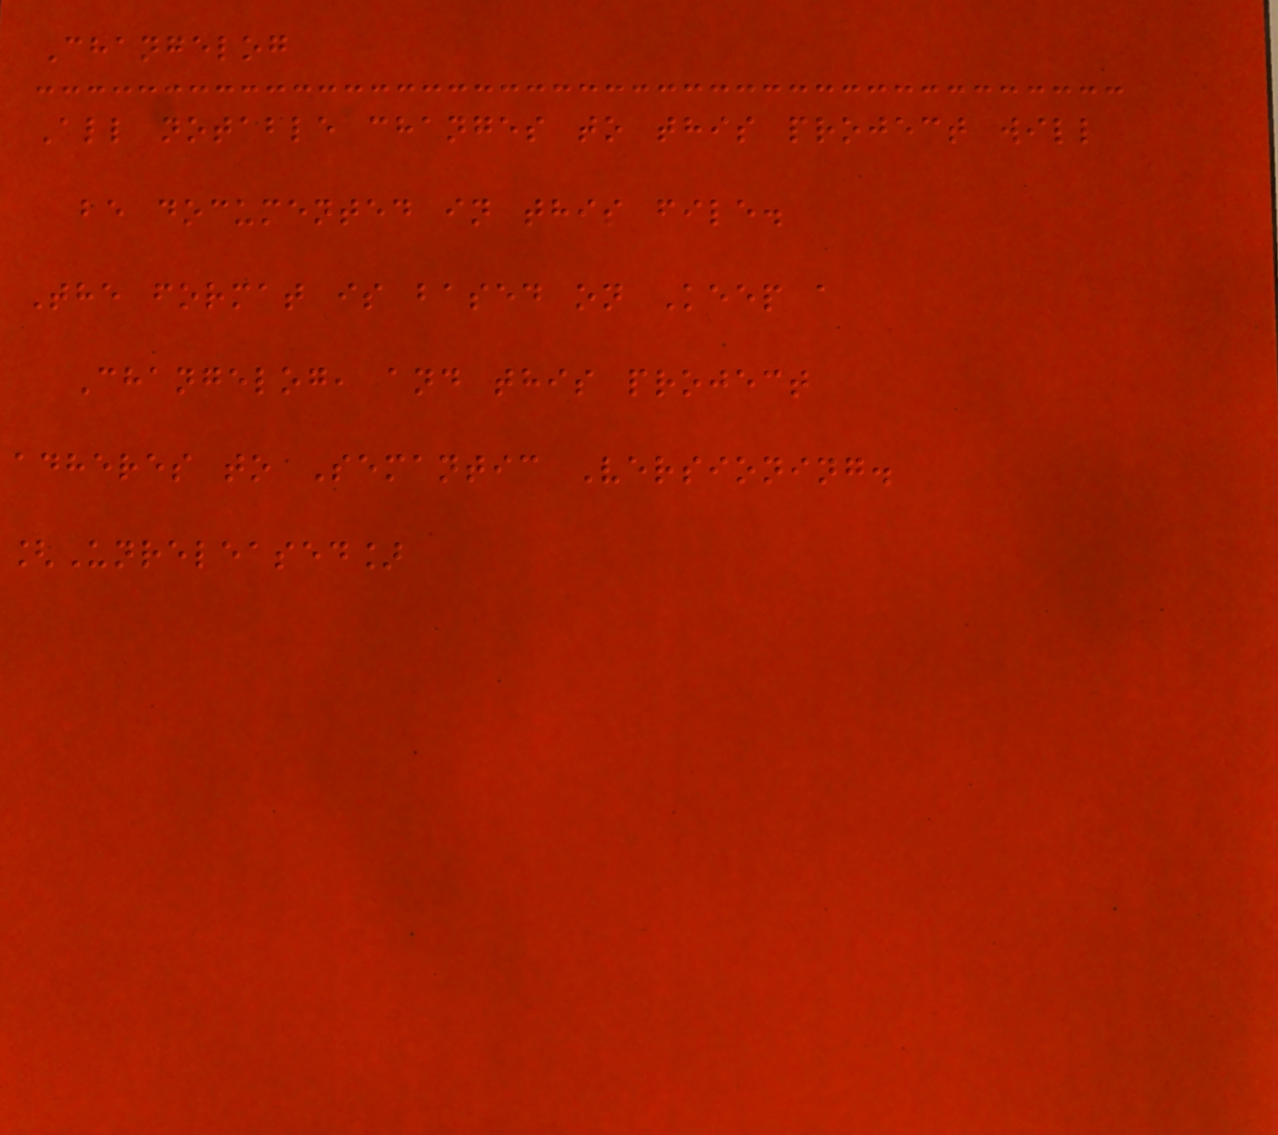Changelog
All notable changes to this project will
be documented in this file.
The format is based on Keep a
Changelog, and this project
adheres to Semantic Versioning.
[Unreleased]
